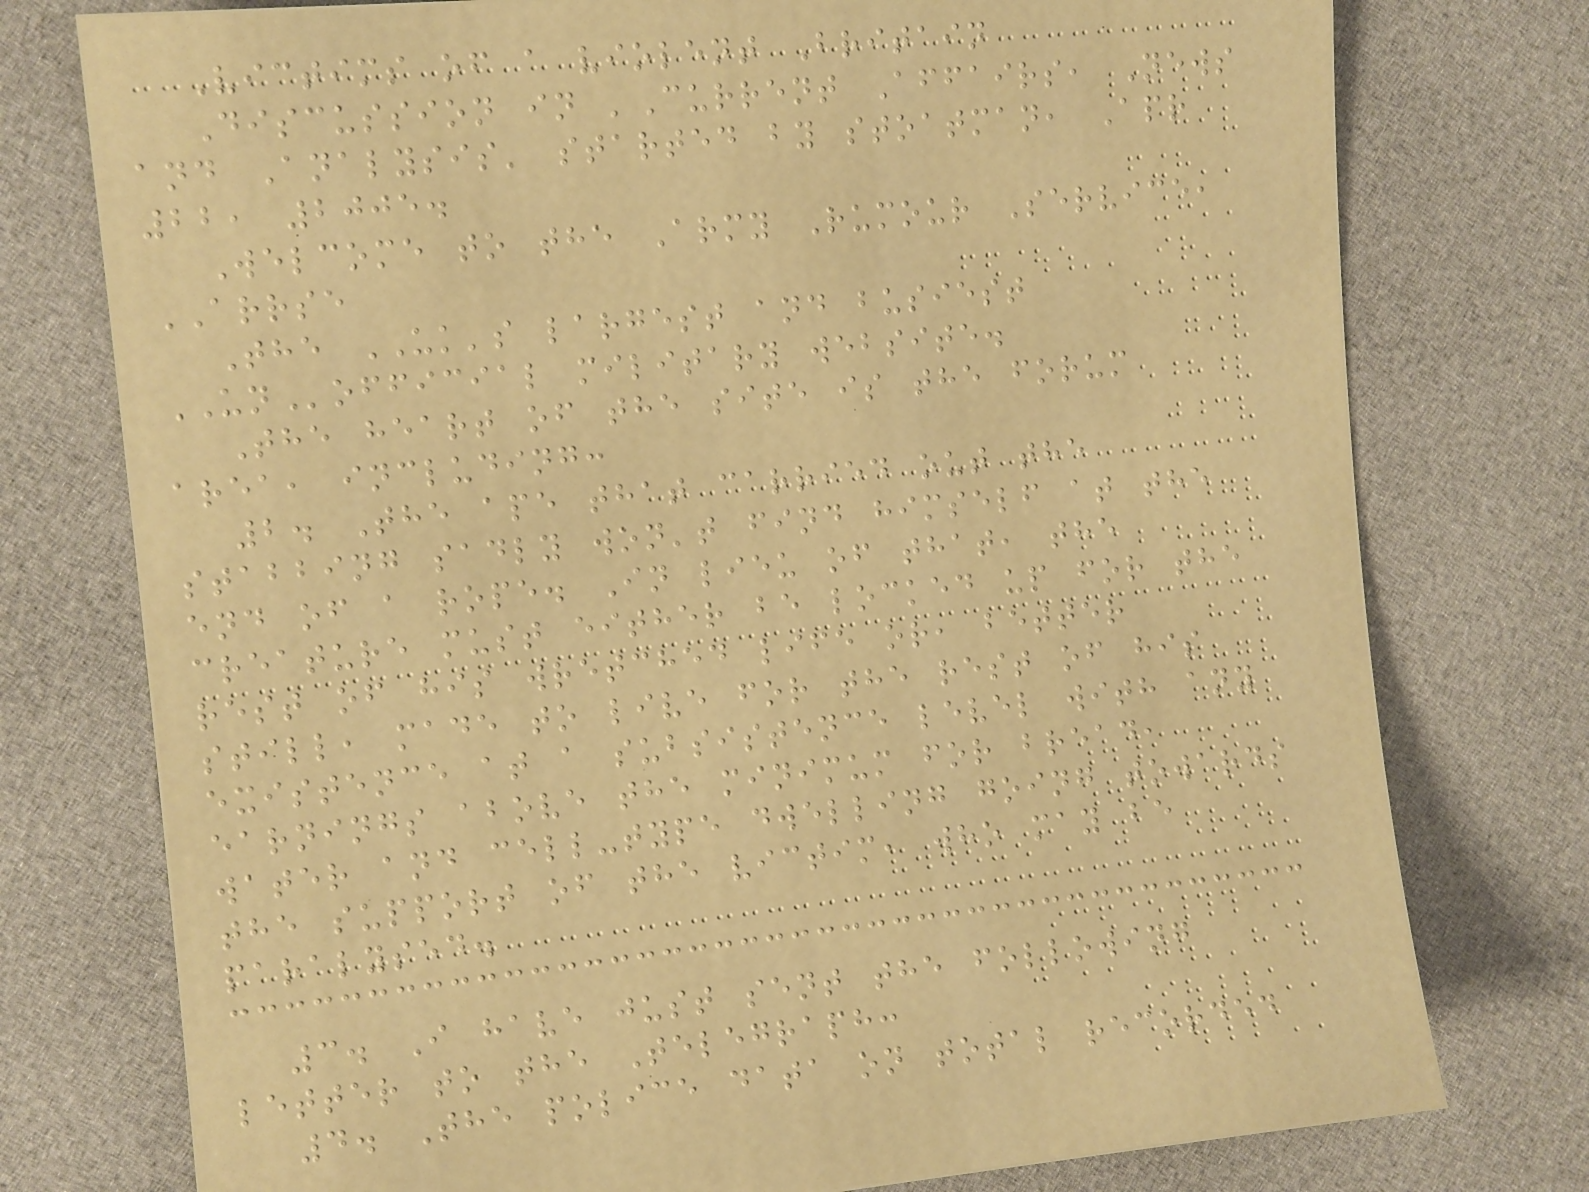Victims of a violent Britain
Discussion in 'Current Affairs, News
and Analysis' started by stoatman, Apr
22, 2005.
Welcome to the Army Rumour Service,
ARRSE
The UK's largest and busiest
UNofficial military website.
The heart of the site is the forum
area, including:
2. The ape that carried out the
stabbing sadly won't find himself at the
end of a rope. In lieu of that, the
creature must either be locked up for the
rest of his wretched life or, better
still, made to live for the rest of his
existence at a subsistence level with any
earnings above the minimum for bread,
water and cell-type dwelling going towards
the support of the victim, who may be
paralysed.
3. I have just sent the following
letter to the Telegraph:
4. The police data on total recorded
